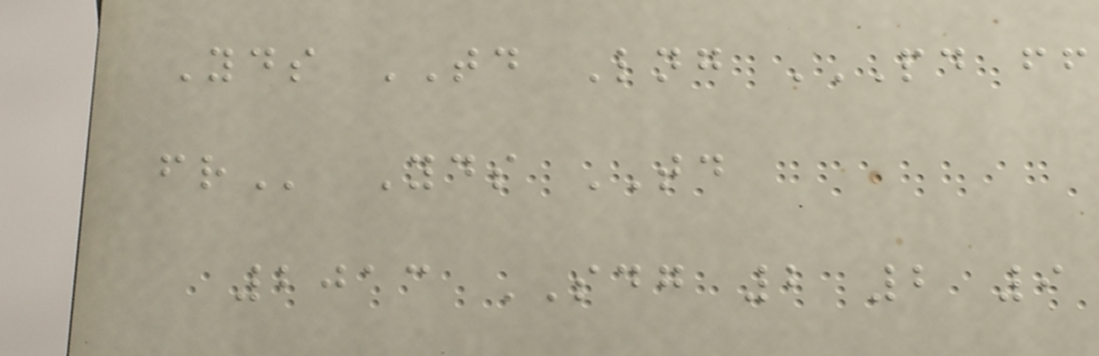Yds TD Lng PD FF
FR Yds TD
2013 SDG 2 2 9
